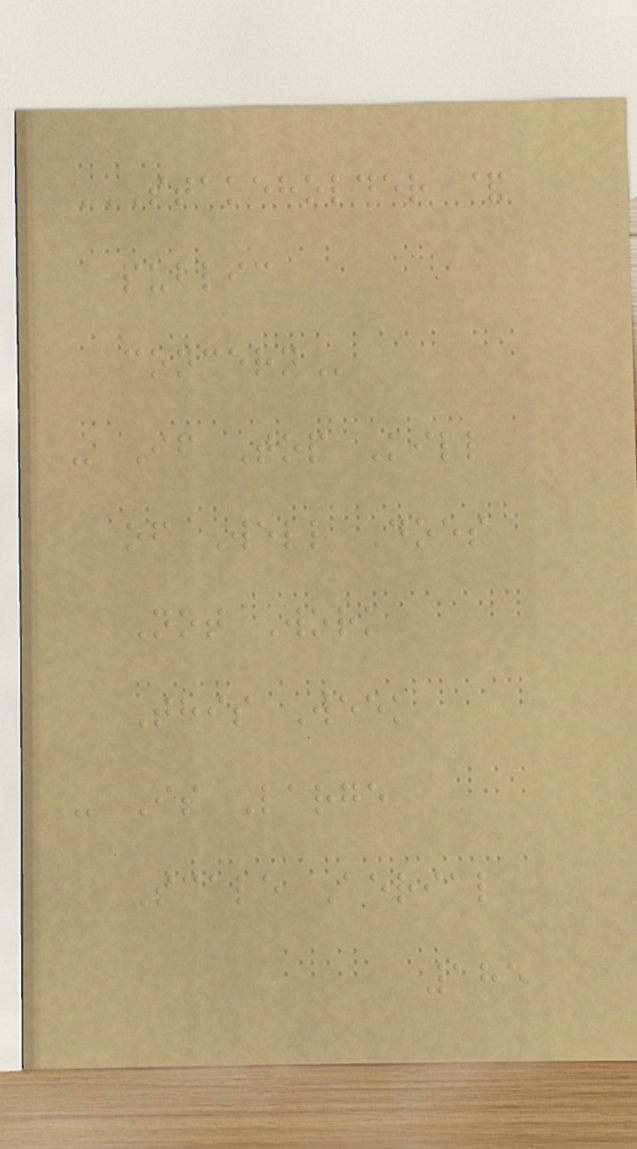STAKEHOLDER &
PUBLIC
CONCERN
- If Top Kill
of Well Does
Not Work
This Week
- Is Large
Scale Aerial
185
